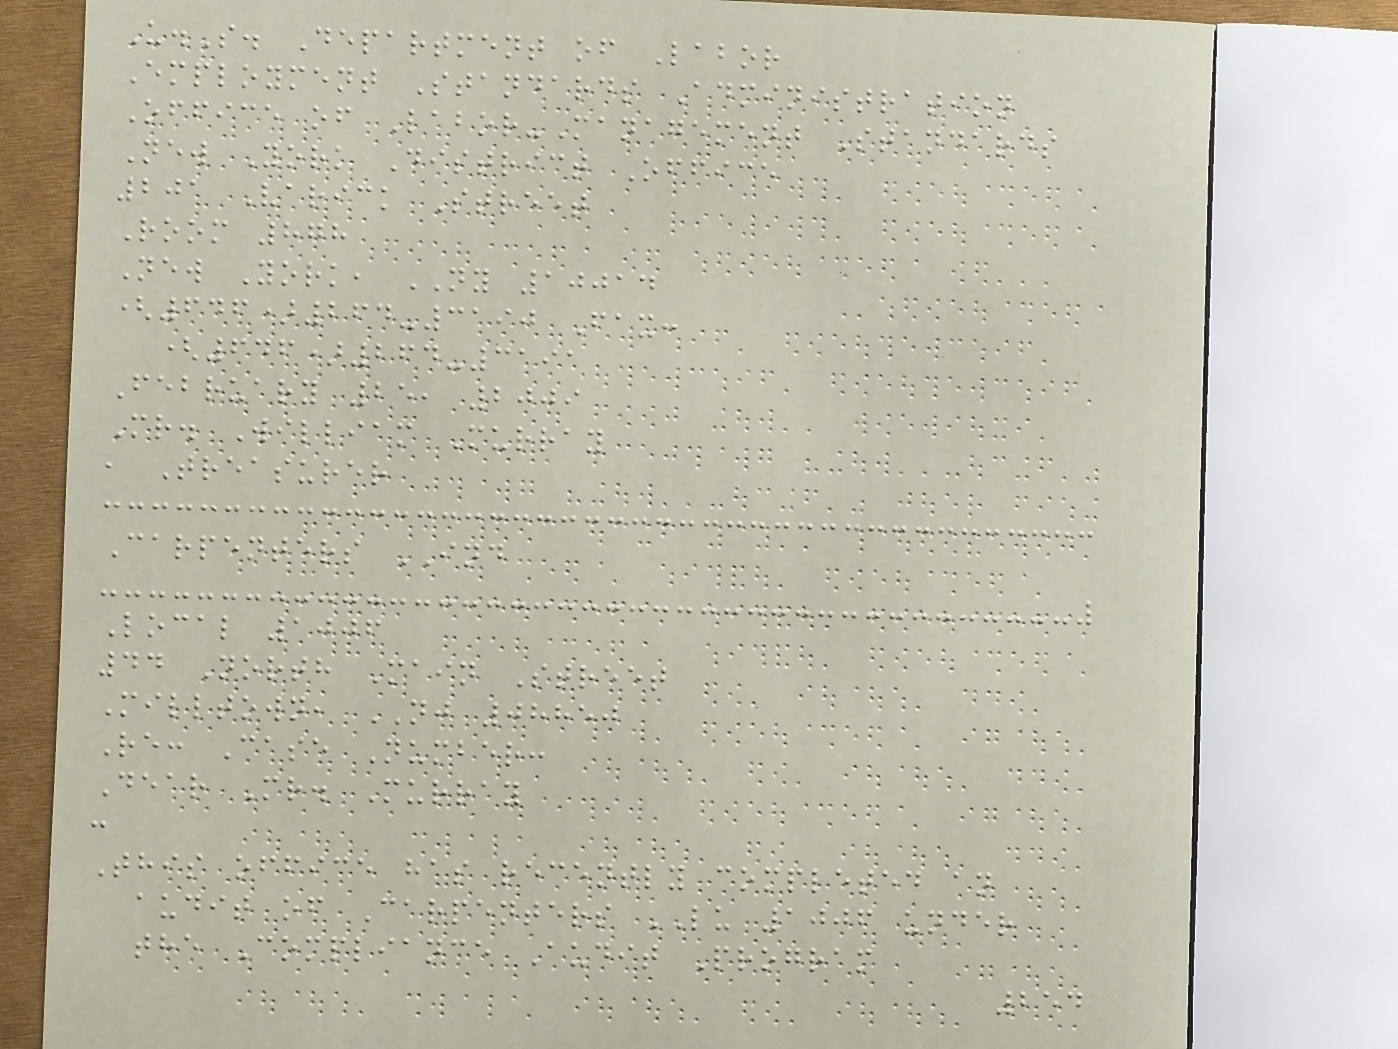U.S. Department of Labor
Employment Standards Administration
Office of Labor-Management Standards
New York District Office
201 Varick Street
Room 878
New York, NY 10014
(646)264-3190 Fax:
(646)264-3191
February 25, 2009
Mr. William Murray
, Treasurer
Carpenters IND
Local 1006
44 North Main Street
Milltown, NJ 08850
Re: Case Number:
Dear Mr. Murray
:
This office has recently completed an
audit of Carpenters LU 1006 under
the Compliance Audit Program
254
